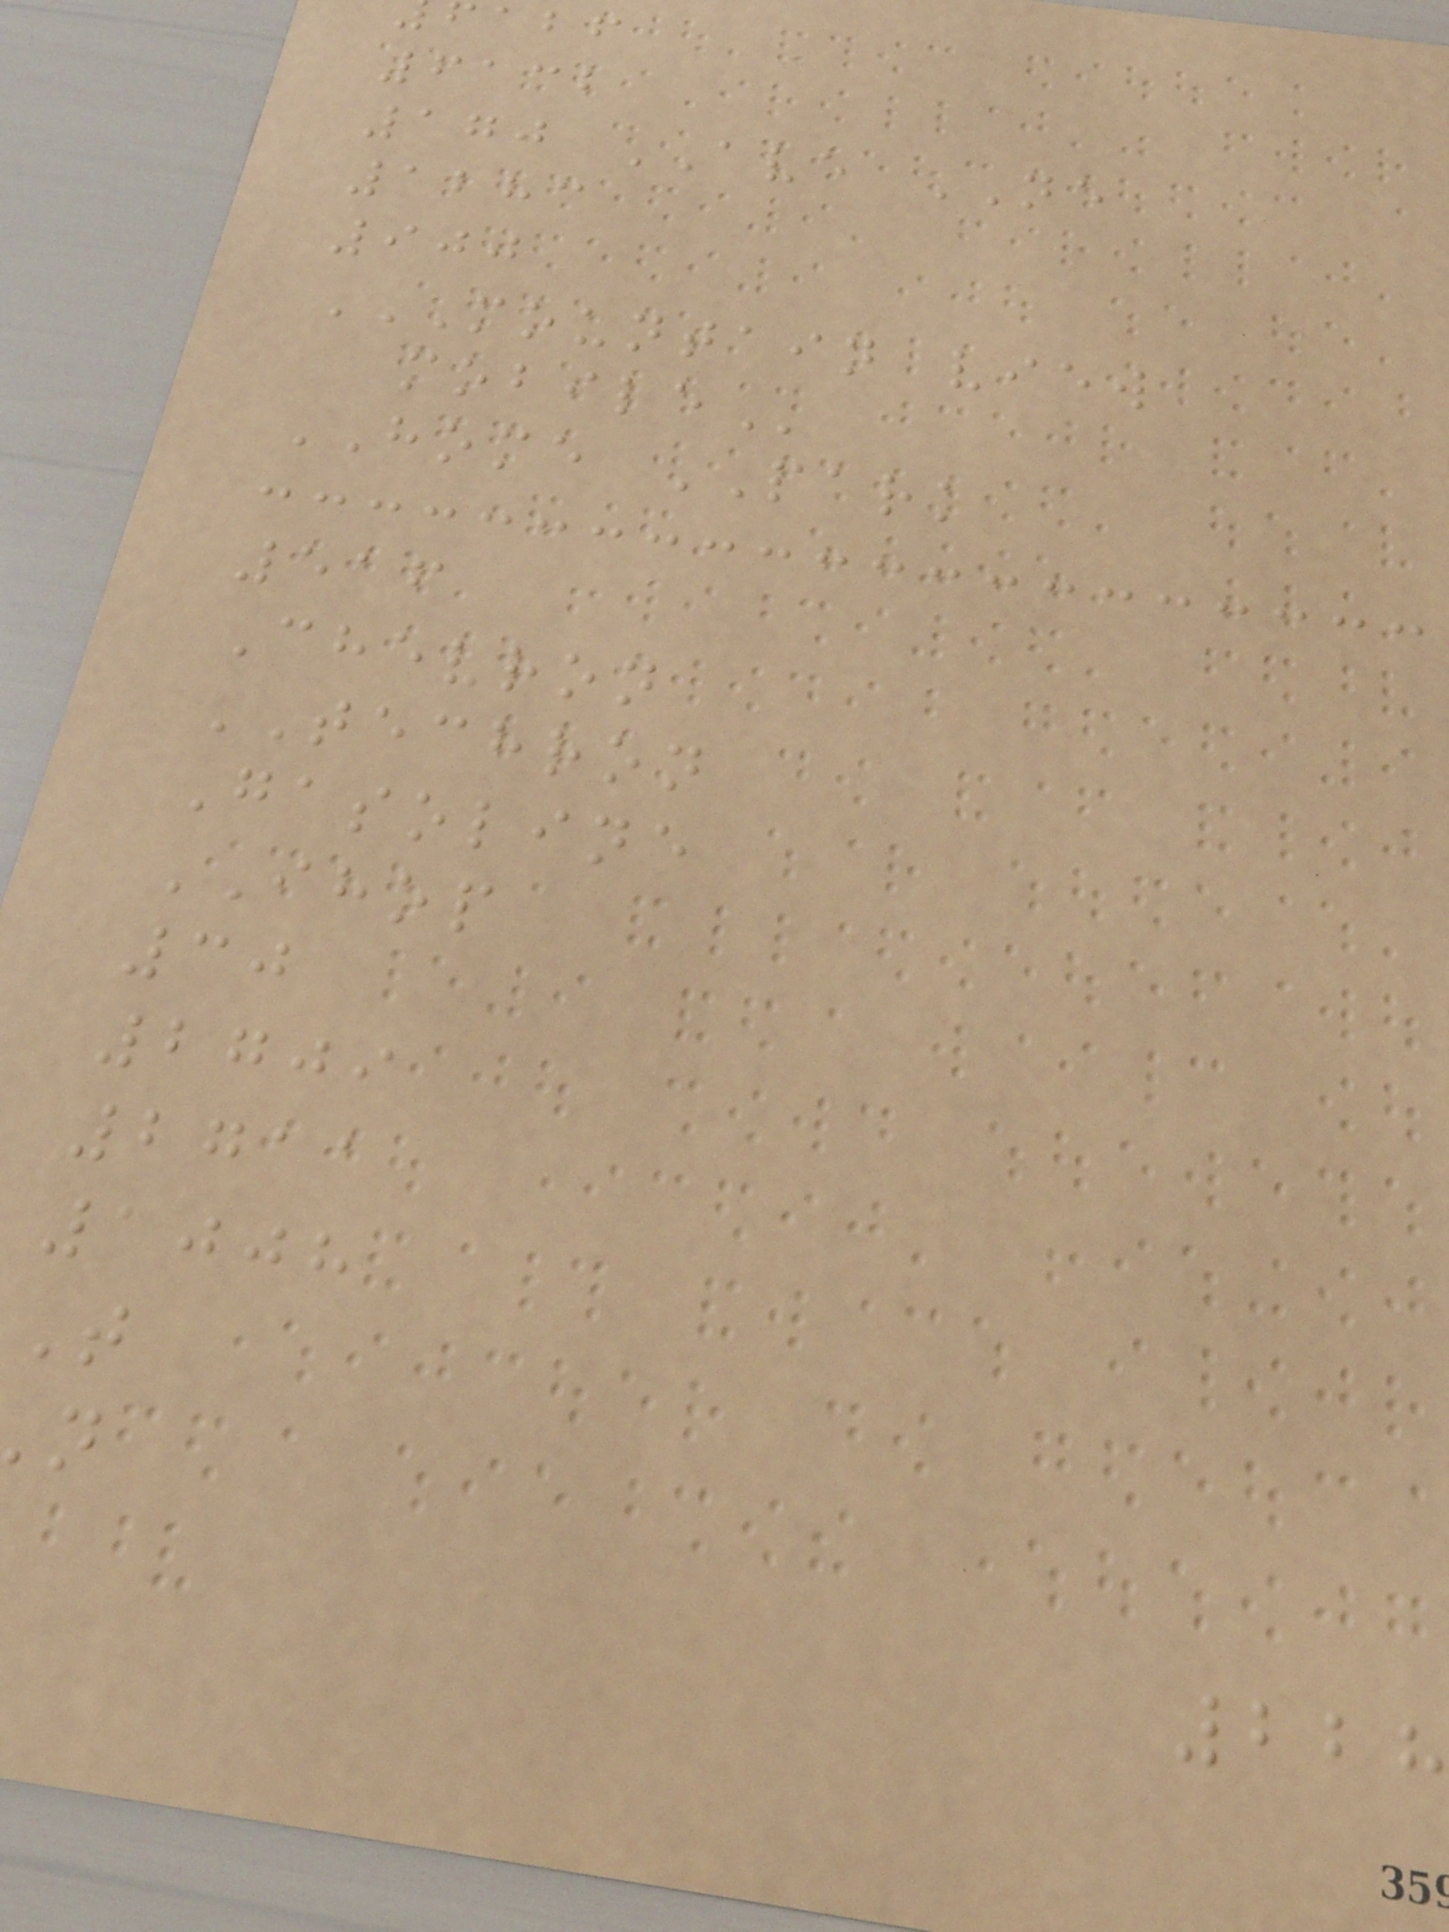6132
170 AVE NE
1283
900
MOUNTAIN VIEW
HOME PARK
516
Chevron
TECHRON
Gasoline
IHOP
30
2709
2711
1008
T
228
